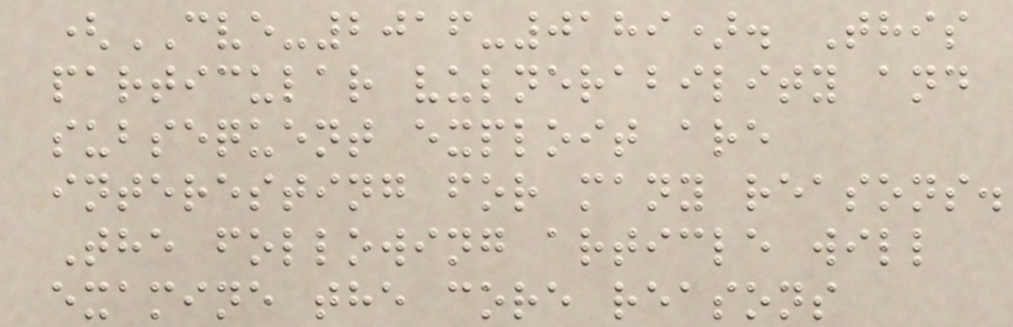(CVE-2016-0189). This
particular vulnerability and
subsequent exploit are
interesting for many reasons.
The following article will
examine the core reasons
